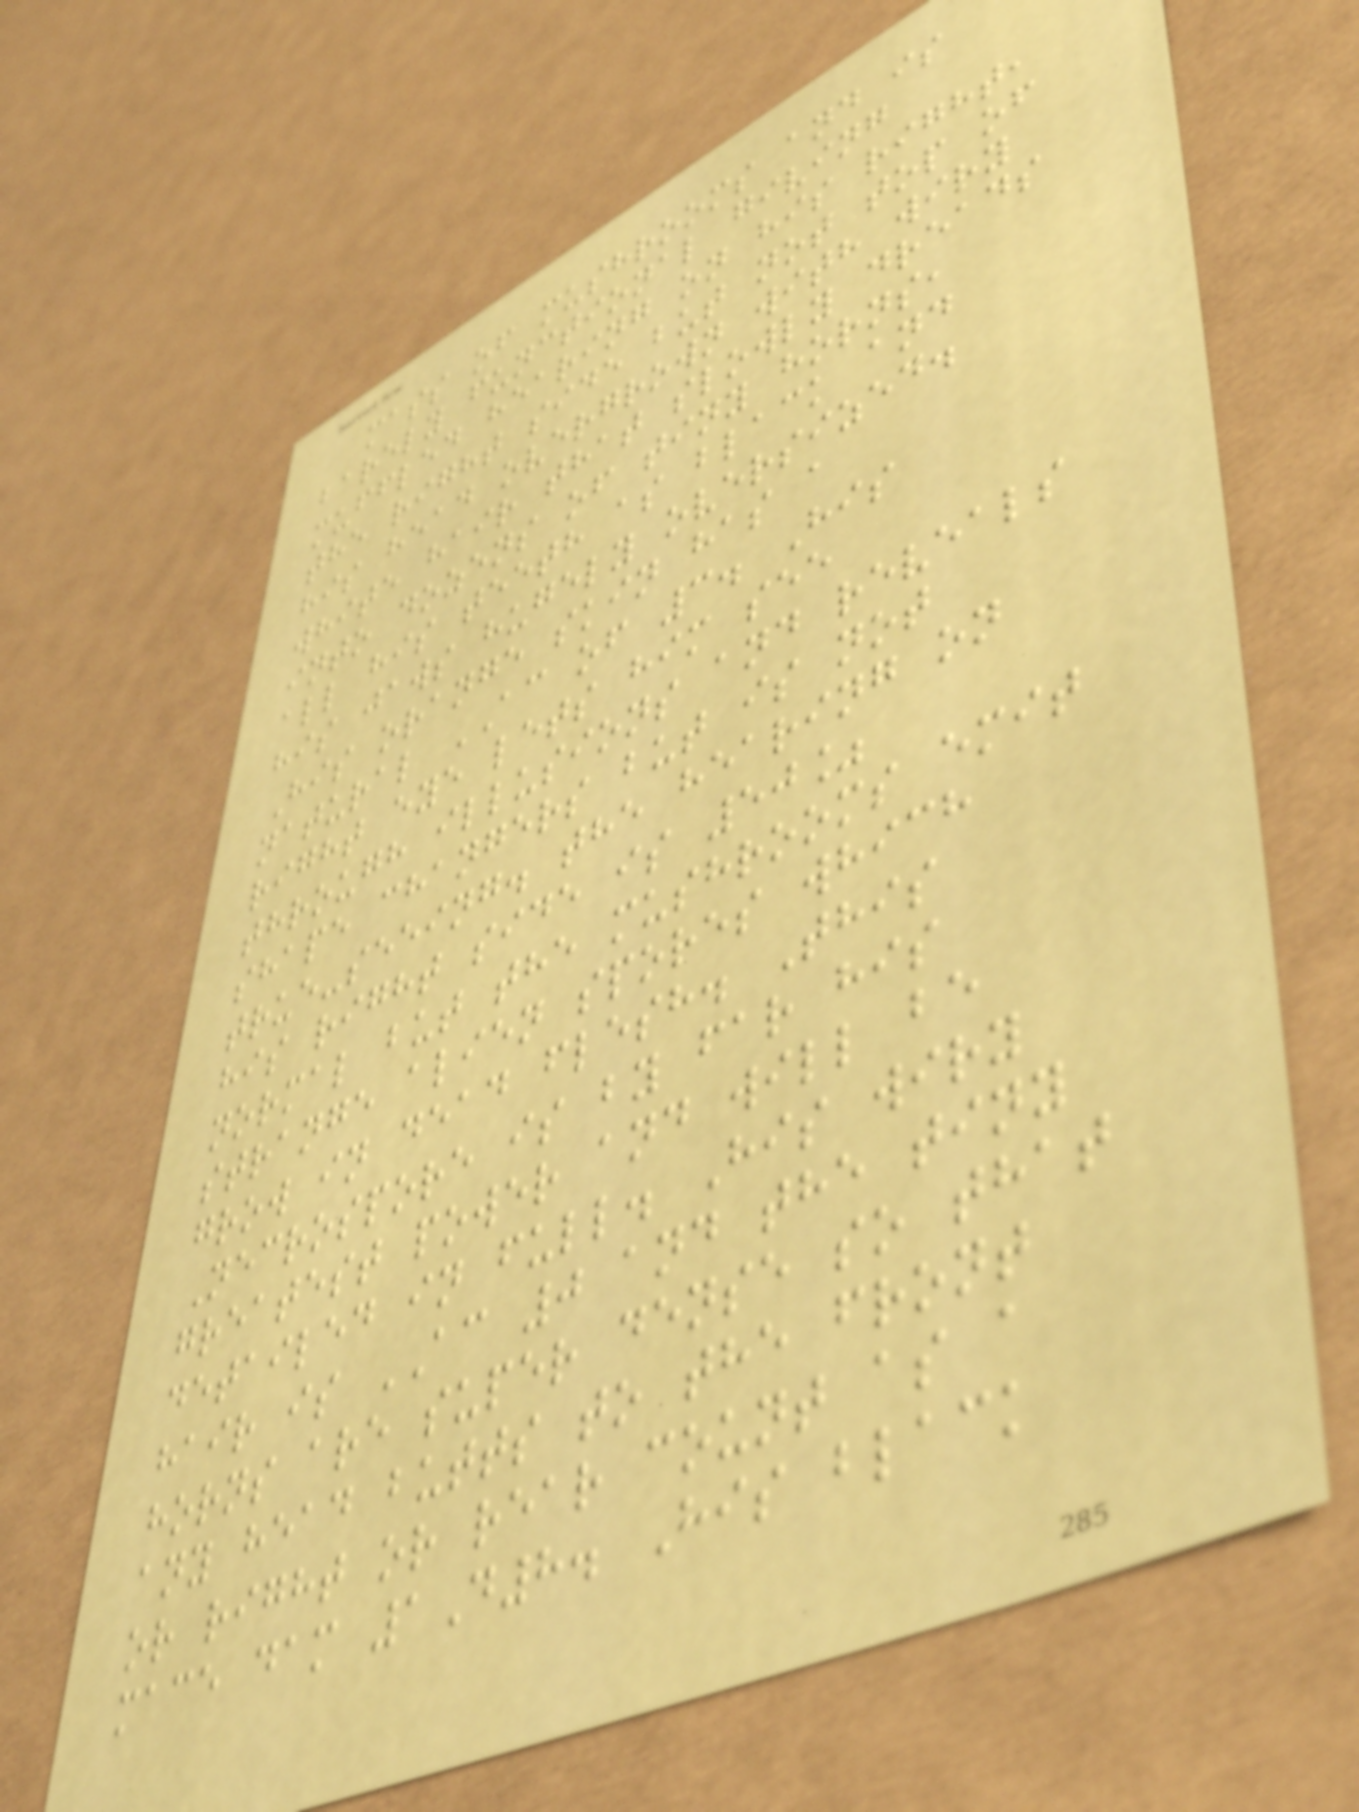mass of mushrooms and is
barely functional giving
muffled hearing on his right,
the right side but not top of
his head overgrown with wiry
white hair that slowly dreads
into dozens of tiny horns,
all his teeth as black and
his jaws hugely oversized.
His orange skin has a
natural AC of 3. His
right eye lets him see
through illusions and reveals
shape changers but is not
true-seeing. the hearing on
his right side is 50%
normal but the mushrooms emit
strange alien spores which
grow in dead flesh. This
Necrospore is by far his
greatest power and will be
detailed in full. His wiry
hair is AC 0 and the tiny
horns are super dense so that
any head butts to the front
or right or rear count as a
mace dam 1D8. His black
